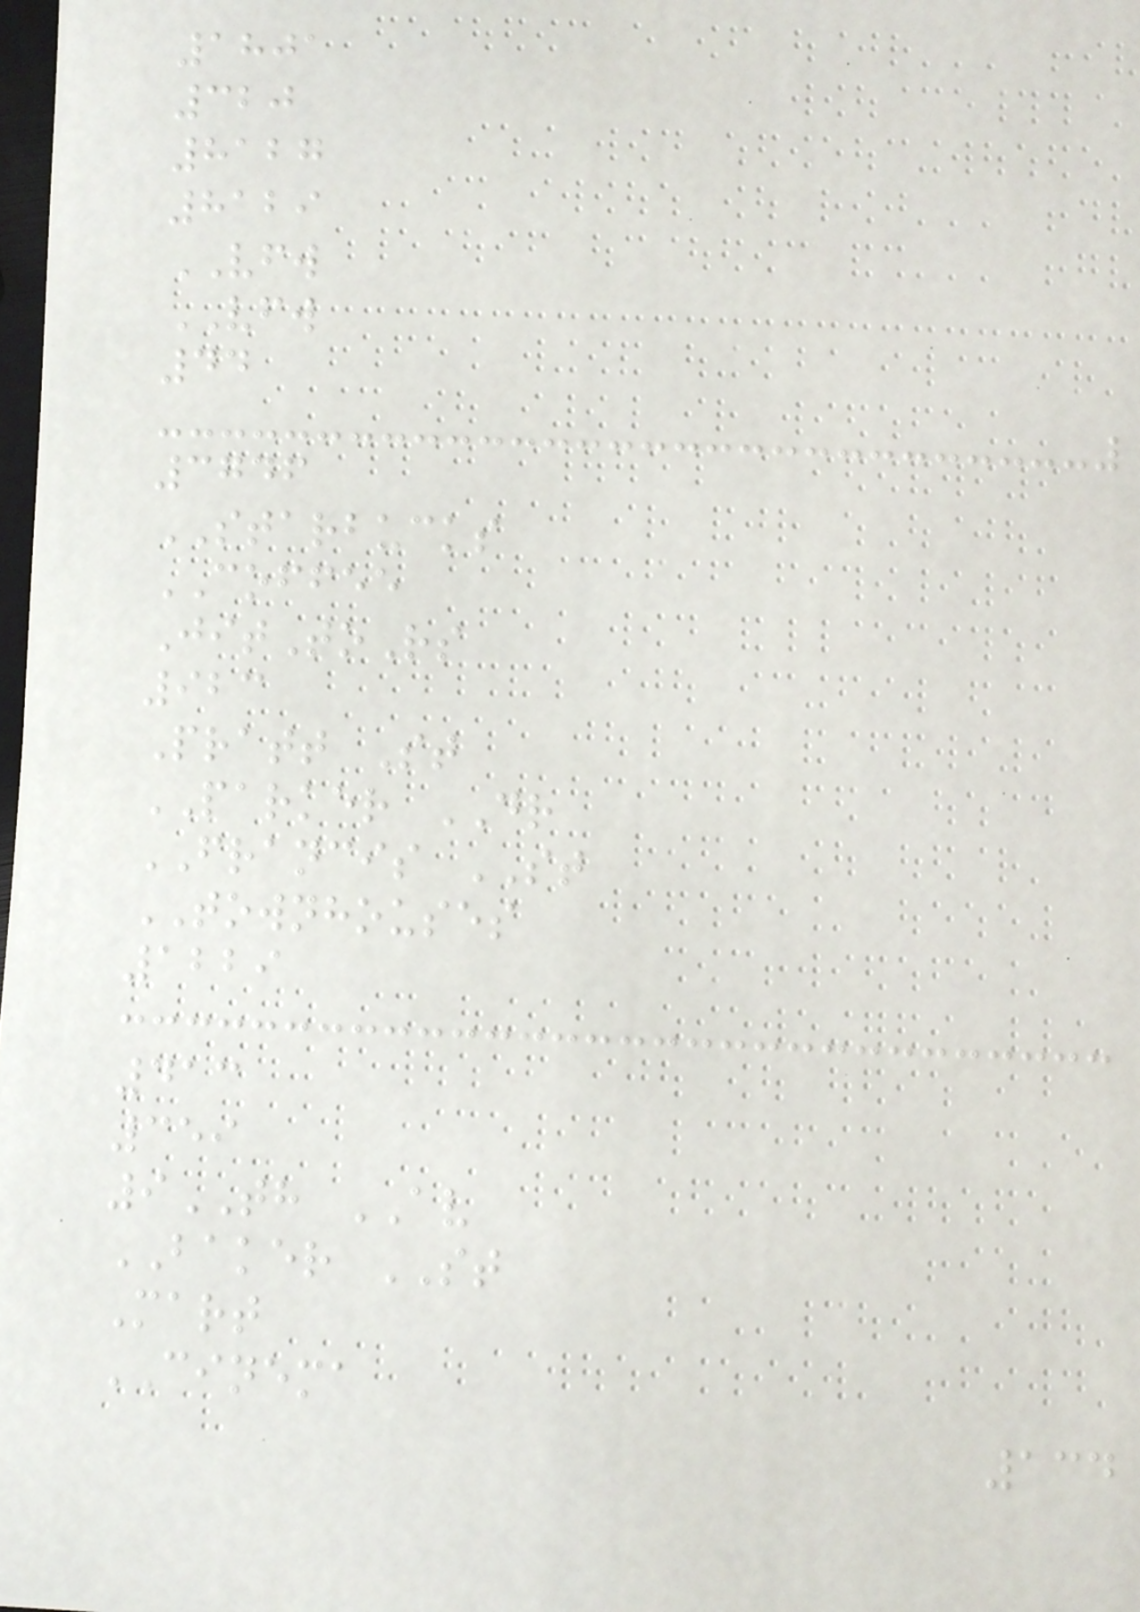1801
320
8127
8129
VFW
VFW
44
3746
STARBUCKS
COFFEE
JitToRs
923
Pratt St
PARKER DR
FRANCIS ST
TOWNHOUSES
1229
413
359
9TH AV
BAKER ST
Mart
CINEMA
134
